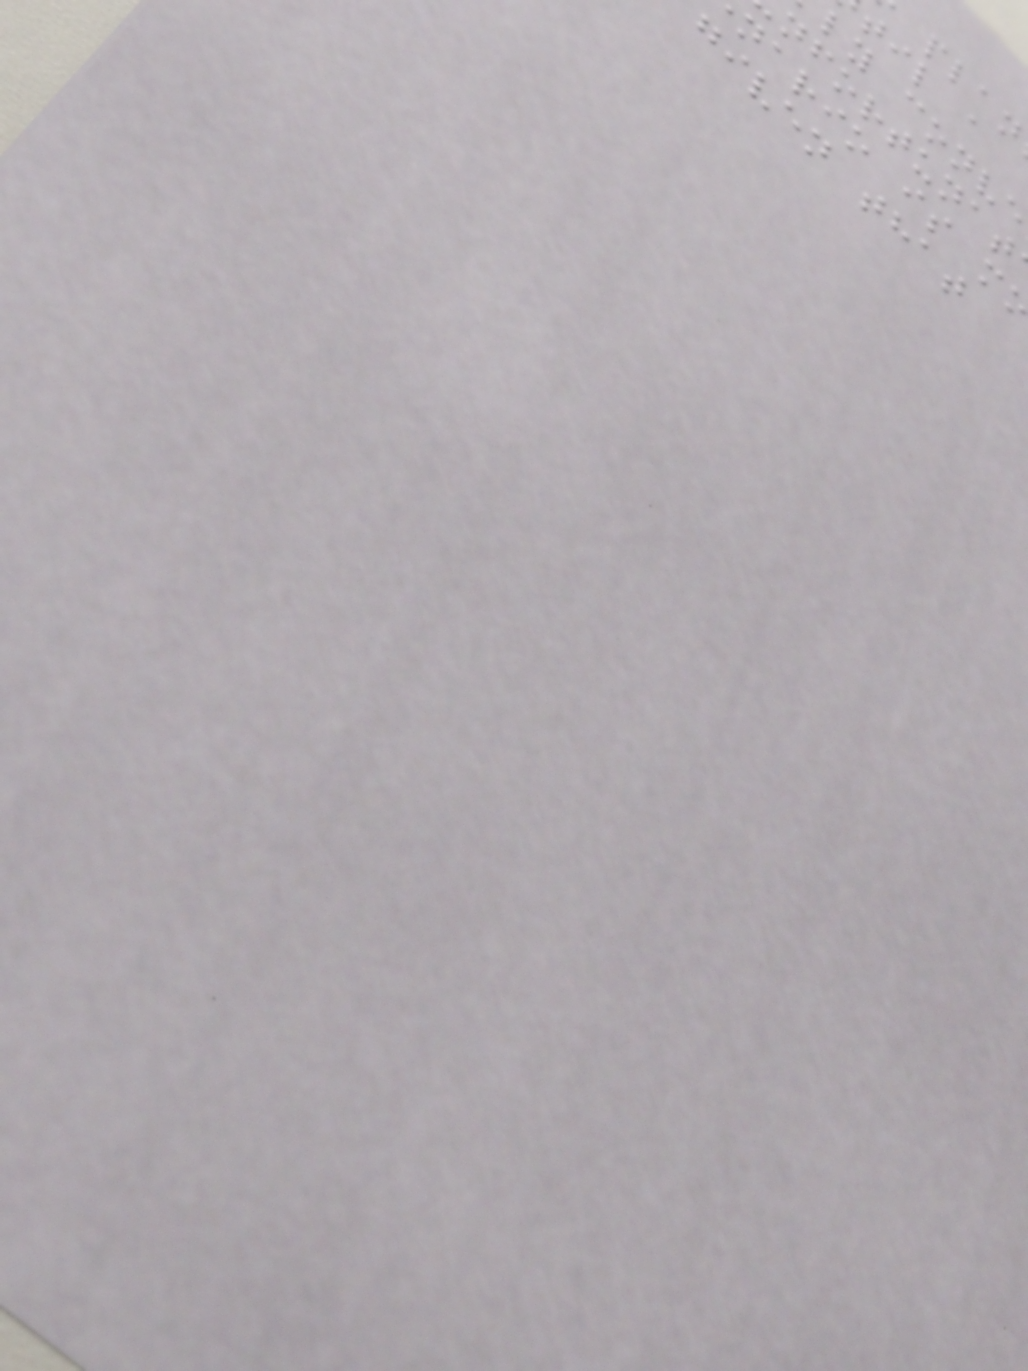til a
ly conve
nario is m
given that
